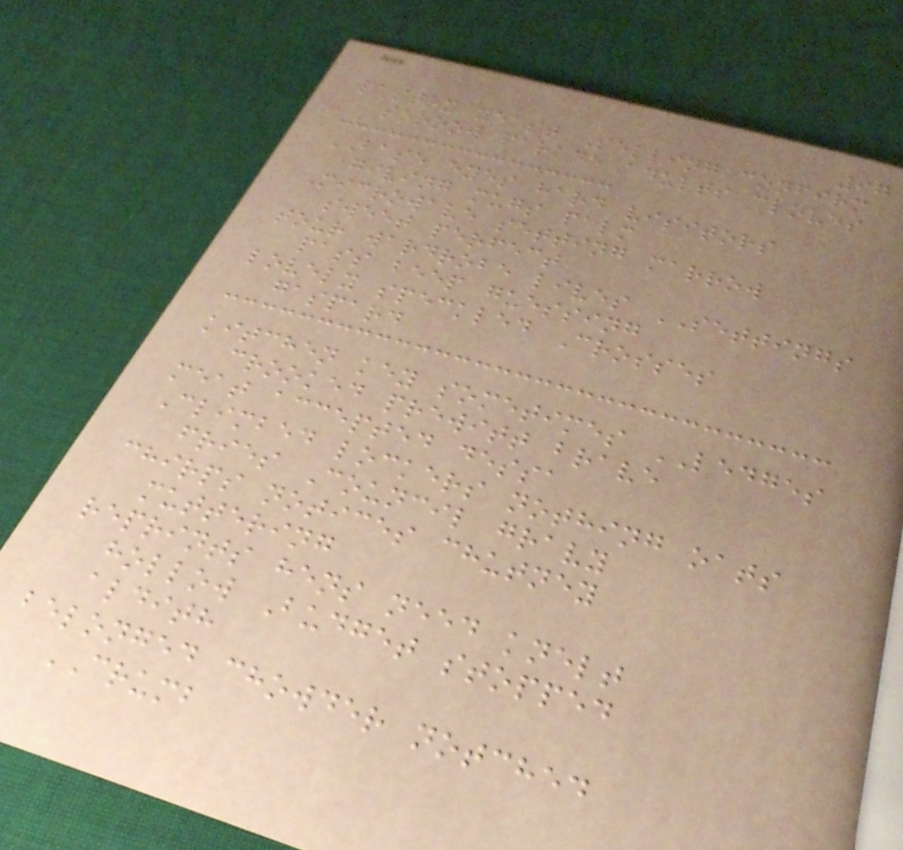97
pastry yeast Selling confirm
torrow parade adults cloves
BASE eyes hard visitors
giving mugs palm
Microwave setting marrow
sweet perfect
tour wardrobe lives SETTINGS
pass beep guessing
lovely speckled Crosses
gaspard
kitchen key sometimes LEDGES
crooked prewitt brave
meat accepted dessa
Climbed lockers nothing oats
fries Council gravy
chirps notices chutney
muttering
reprints hens need knelt
hollow Budget stopped
aldith
belonged chowder notched
CRUMB
